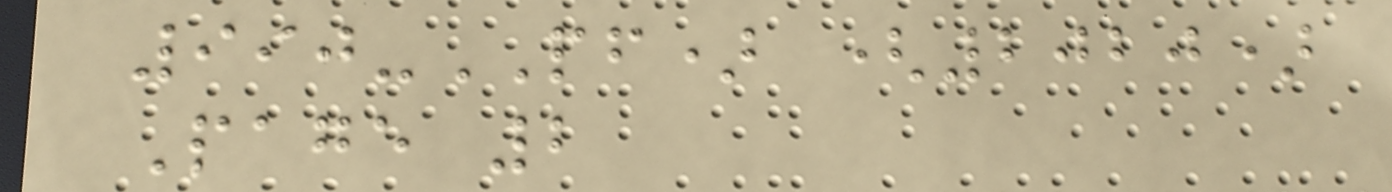990-PF) (2020)
Page 2
